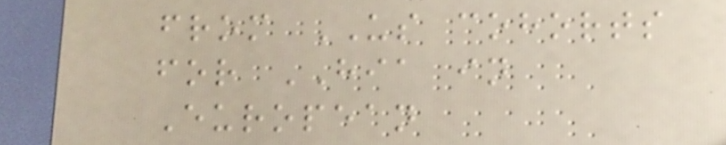from US cohorts
for HIA in
European
